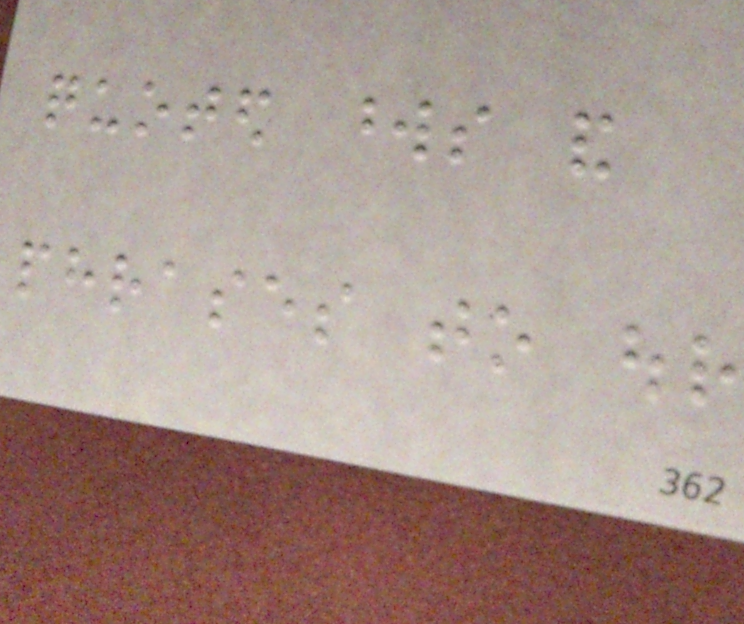quoted words and
phrases to our
